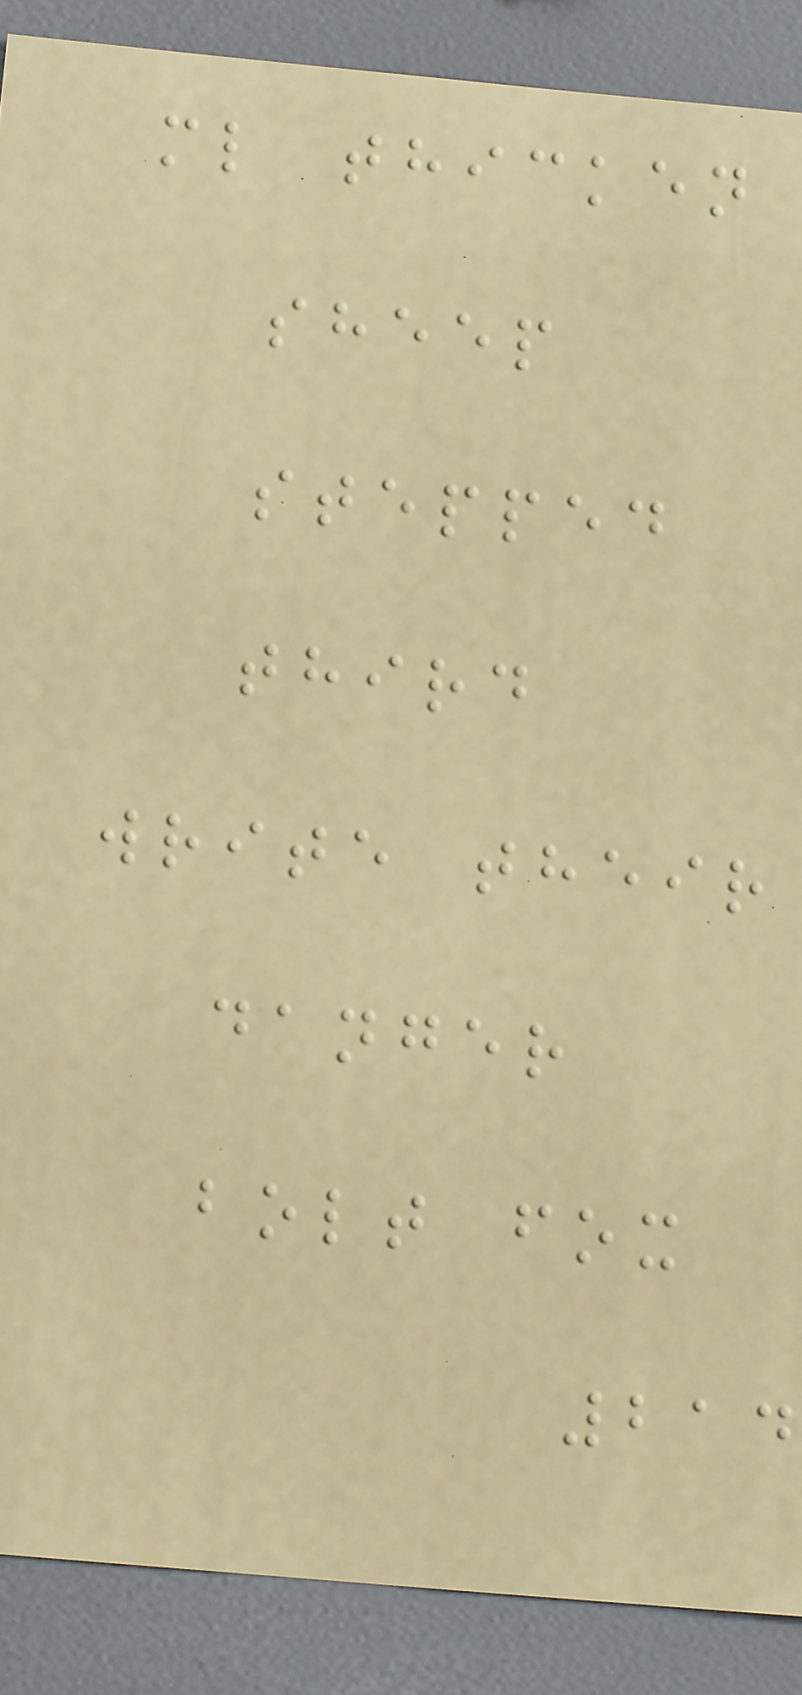ml thicken
sheep
stepped
third
write their
danger
bolt fox
214
